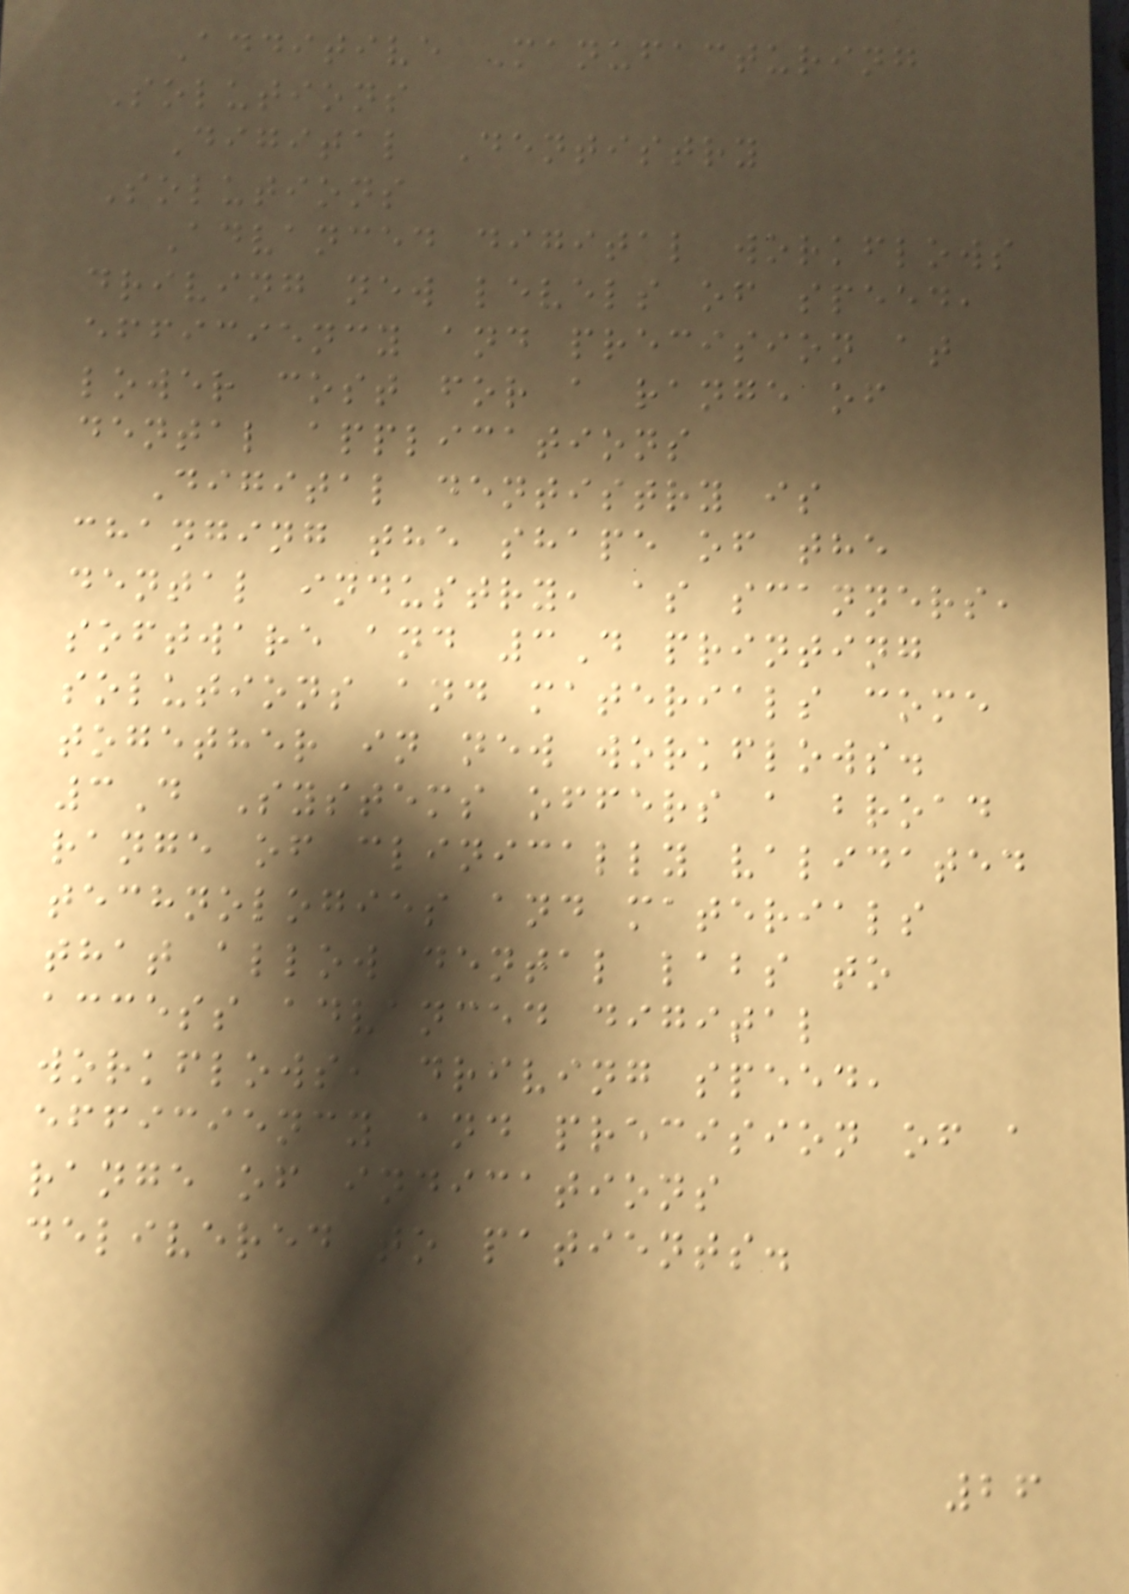Additive Manufacturing
Solutions
Digital Dentistry
Solutions
Advanced digital workflows
driving new levels of speed,
efficiency and precision at
lower cost for a range of
dental applications
Digital dentistry is
changing the shape of the
dental industry, as scanners,
software and 3D printing
solutions and materials come
together in new workflows.
3D Systems offers a broad
range of clinically validated
technologies and materials
that allow dental labs to
access advanced digital
workflows, driving speed,
efficiency and precision of a
range of indications
delivered to patients.
26
